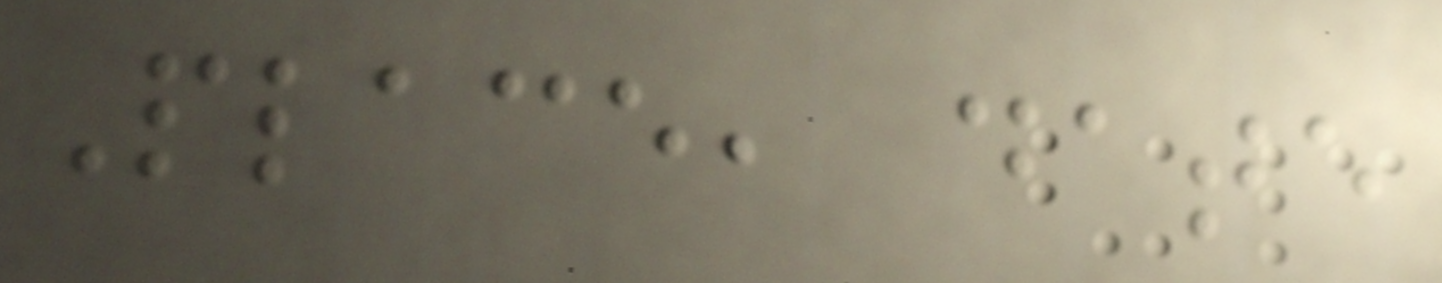Place, date
